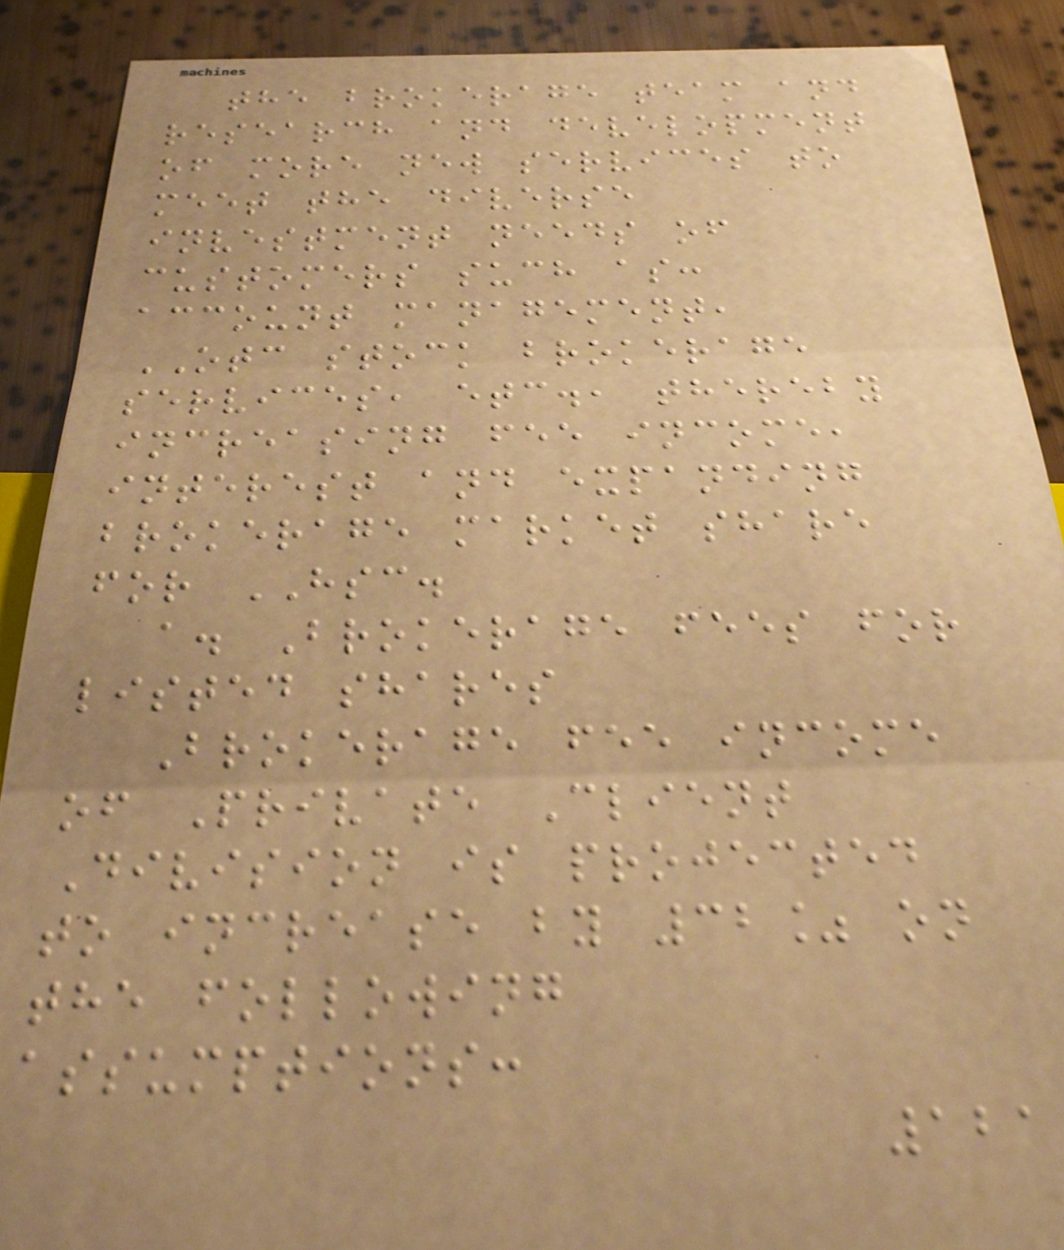the brokerage team and
research and development
of more new services to
meet the diverse
investment needs of
customers such as:
account management,
OTC stock brokerage
services, etc., thereby
increasing fee income,
interest and expanding
brokerage market share
for HSC.
a. Brokerage fees for
listed shares
Brokerage fee income
of Private Client
Division is projected
to increase by 32% on
the following
assumptions:
121
